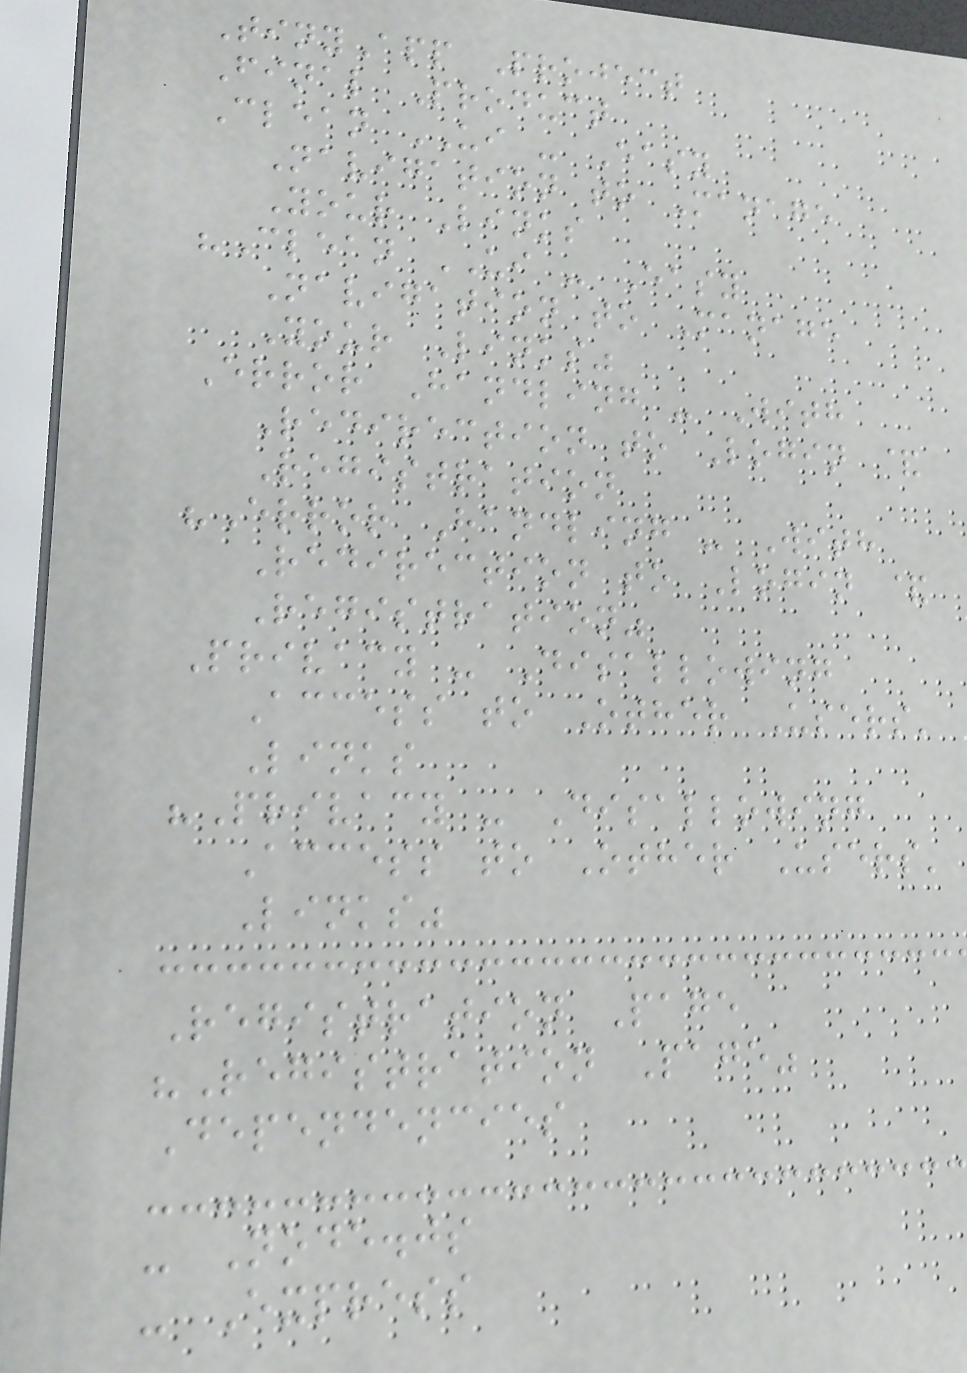TinyApp Project
Final Product
Clean UI - Easy
Navigation to Manage
Your Links
"Clean UI - Easy
Navigation to Manage
Your Links"
Error Handling - With
Redirection to Login &
Registration
"Error Handling - With
Redirection to Login &
Registration"
Privacy - Disallowing
Access to Other Users'
Links
"Privacy - Disallowing
Access to Other Users'
Links"
Registration Page
"Registration Page"
Dependencies
- Node.js
- Express
